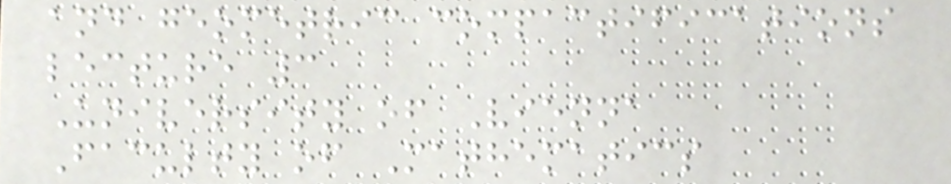and geometric compactifications
lecture 3
University of Vienna
Faculty of Mathematics
